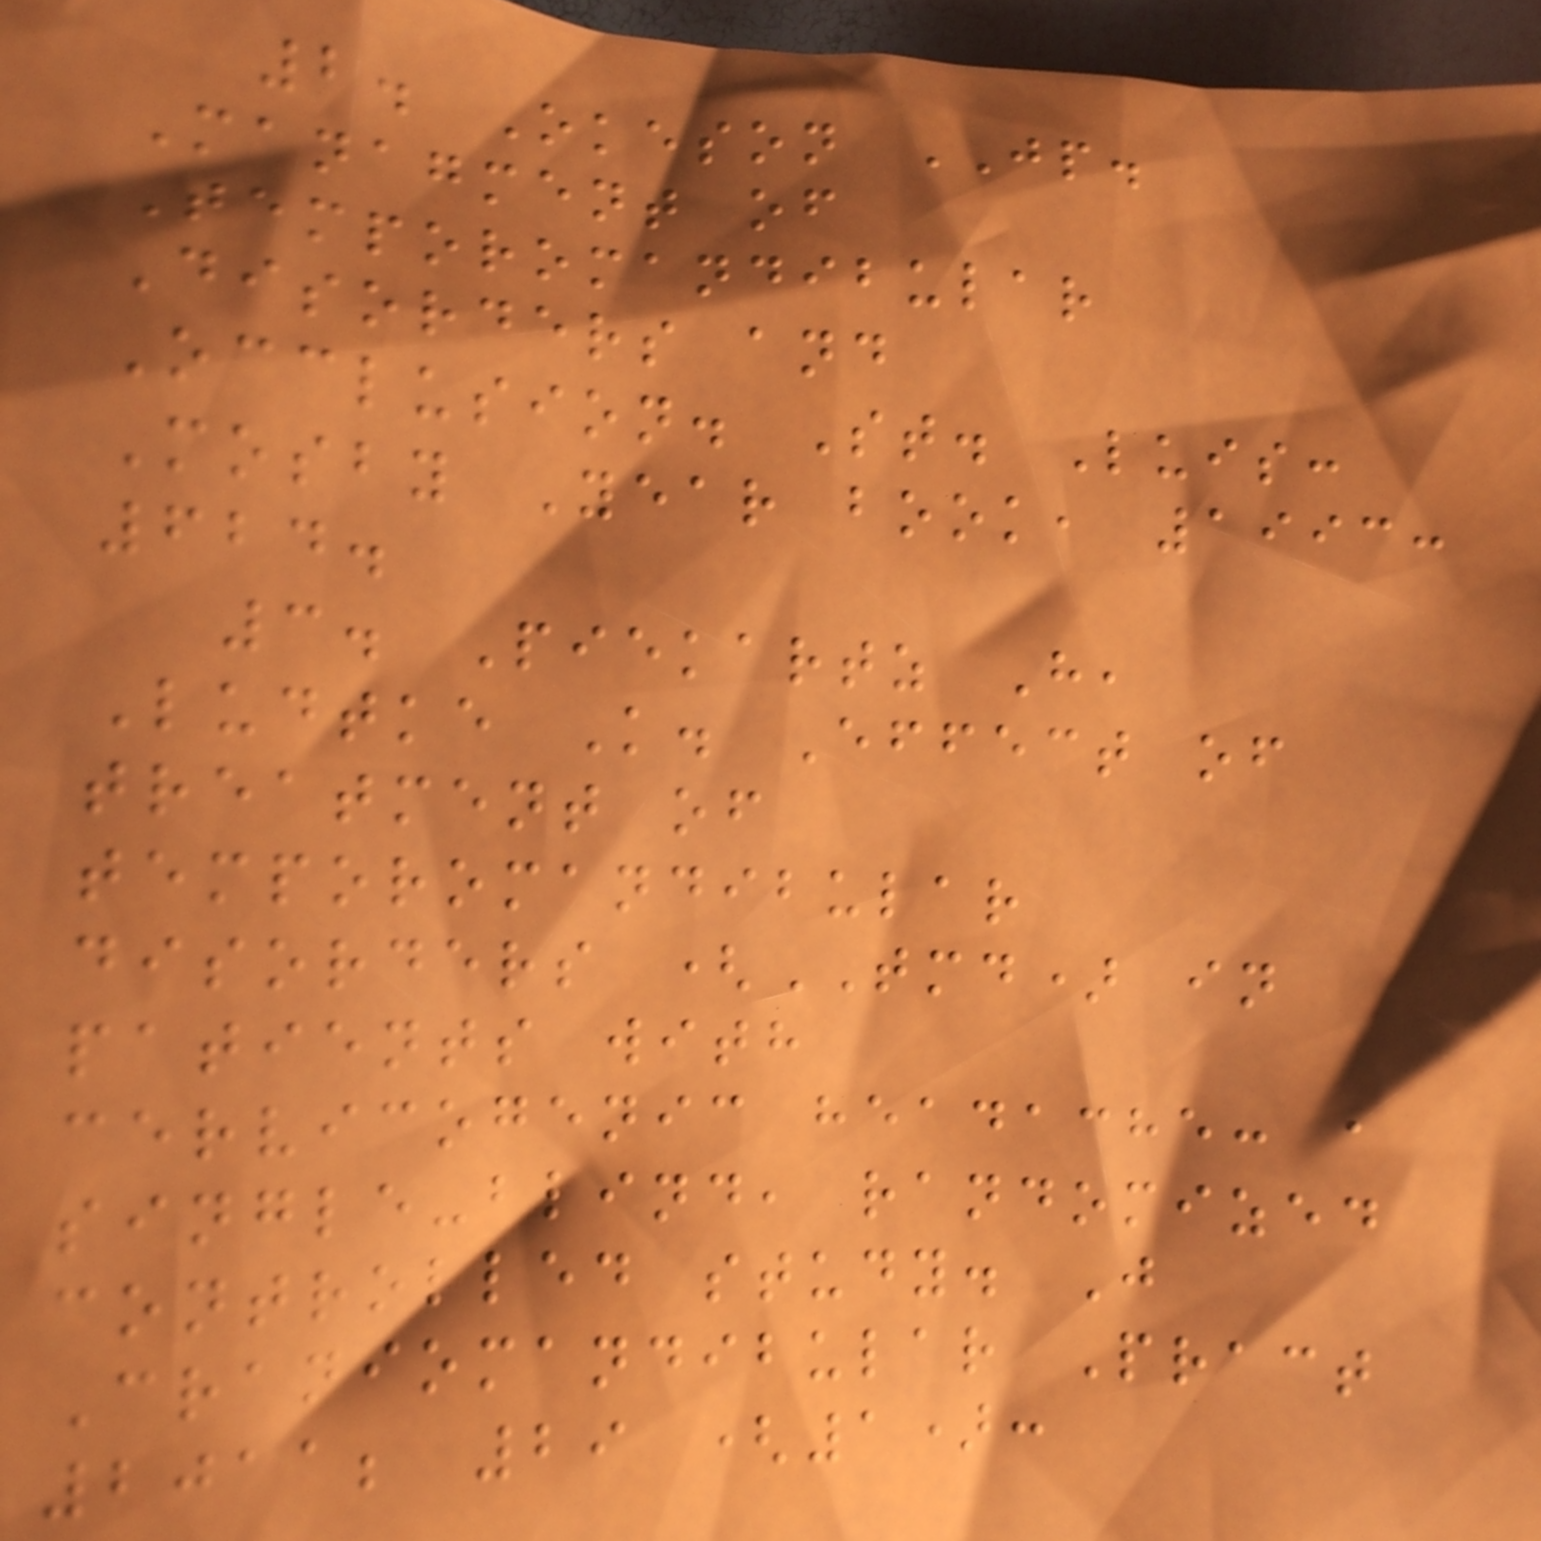2. Okeson JP.
Managment of
Temporomandibular
Disorders and
Occlusion. St. Luis:
Mosby Year book, 1993:
624.
3. Piekartz H,
Ludtke K. Effect of
treatment of
temporomandibular
disorders (TMD) in
patients with
cervicogenic headache: a
single-blind, randomized
controlled study. J
Craniomandibular Pract
2011; 29 (1):
